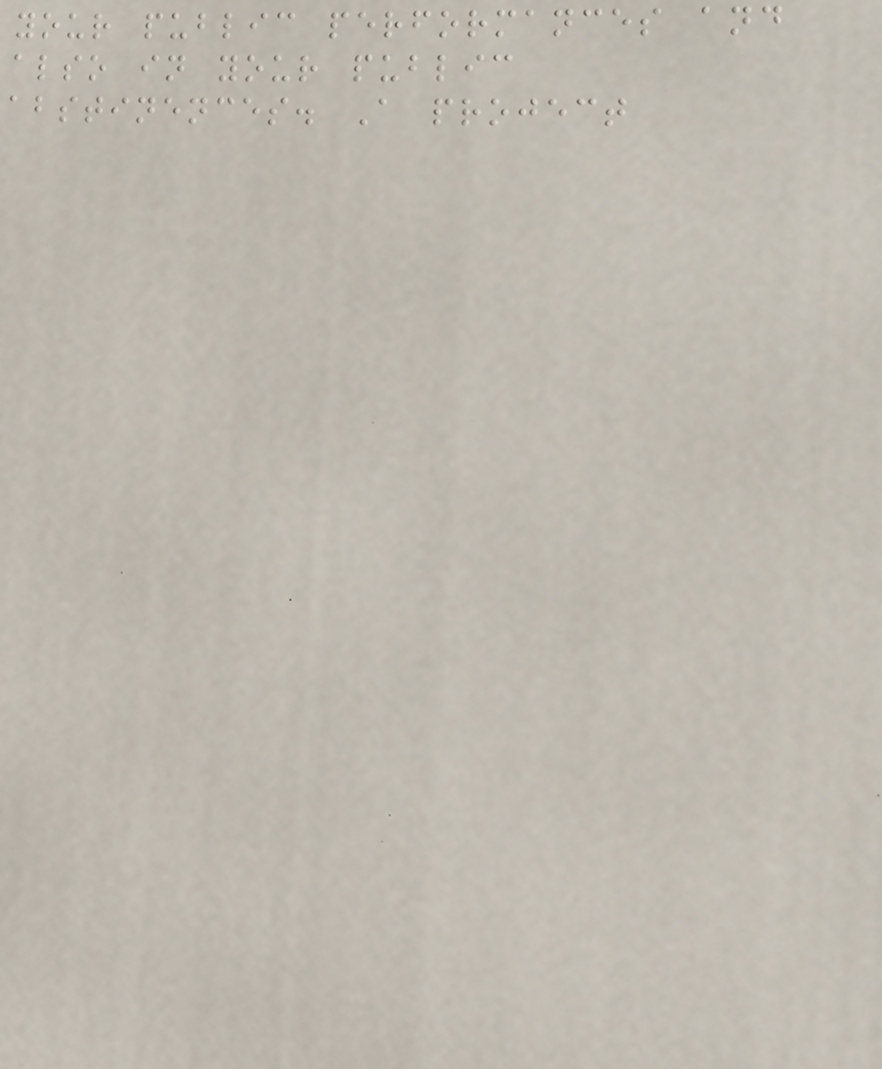your public performances and
also in your public
abstinences. A project
